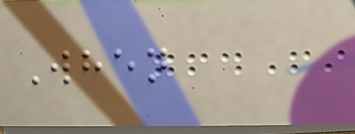When
